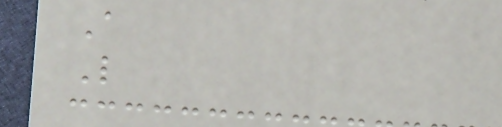A
L
